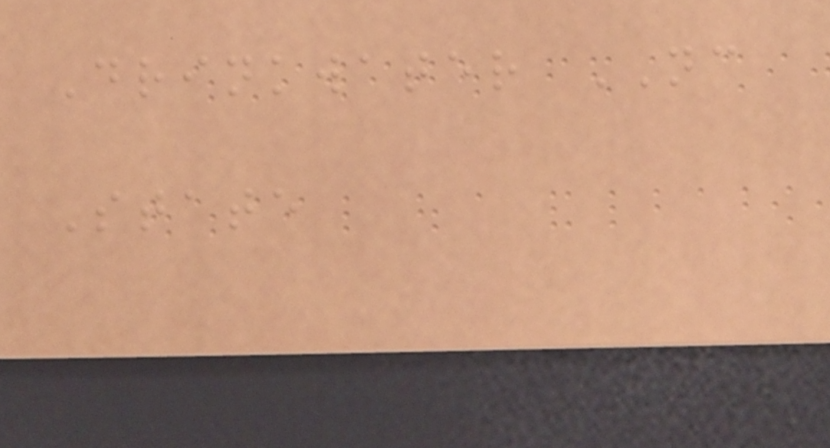Drinkwater NC
State
